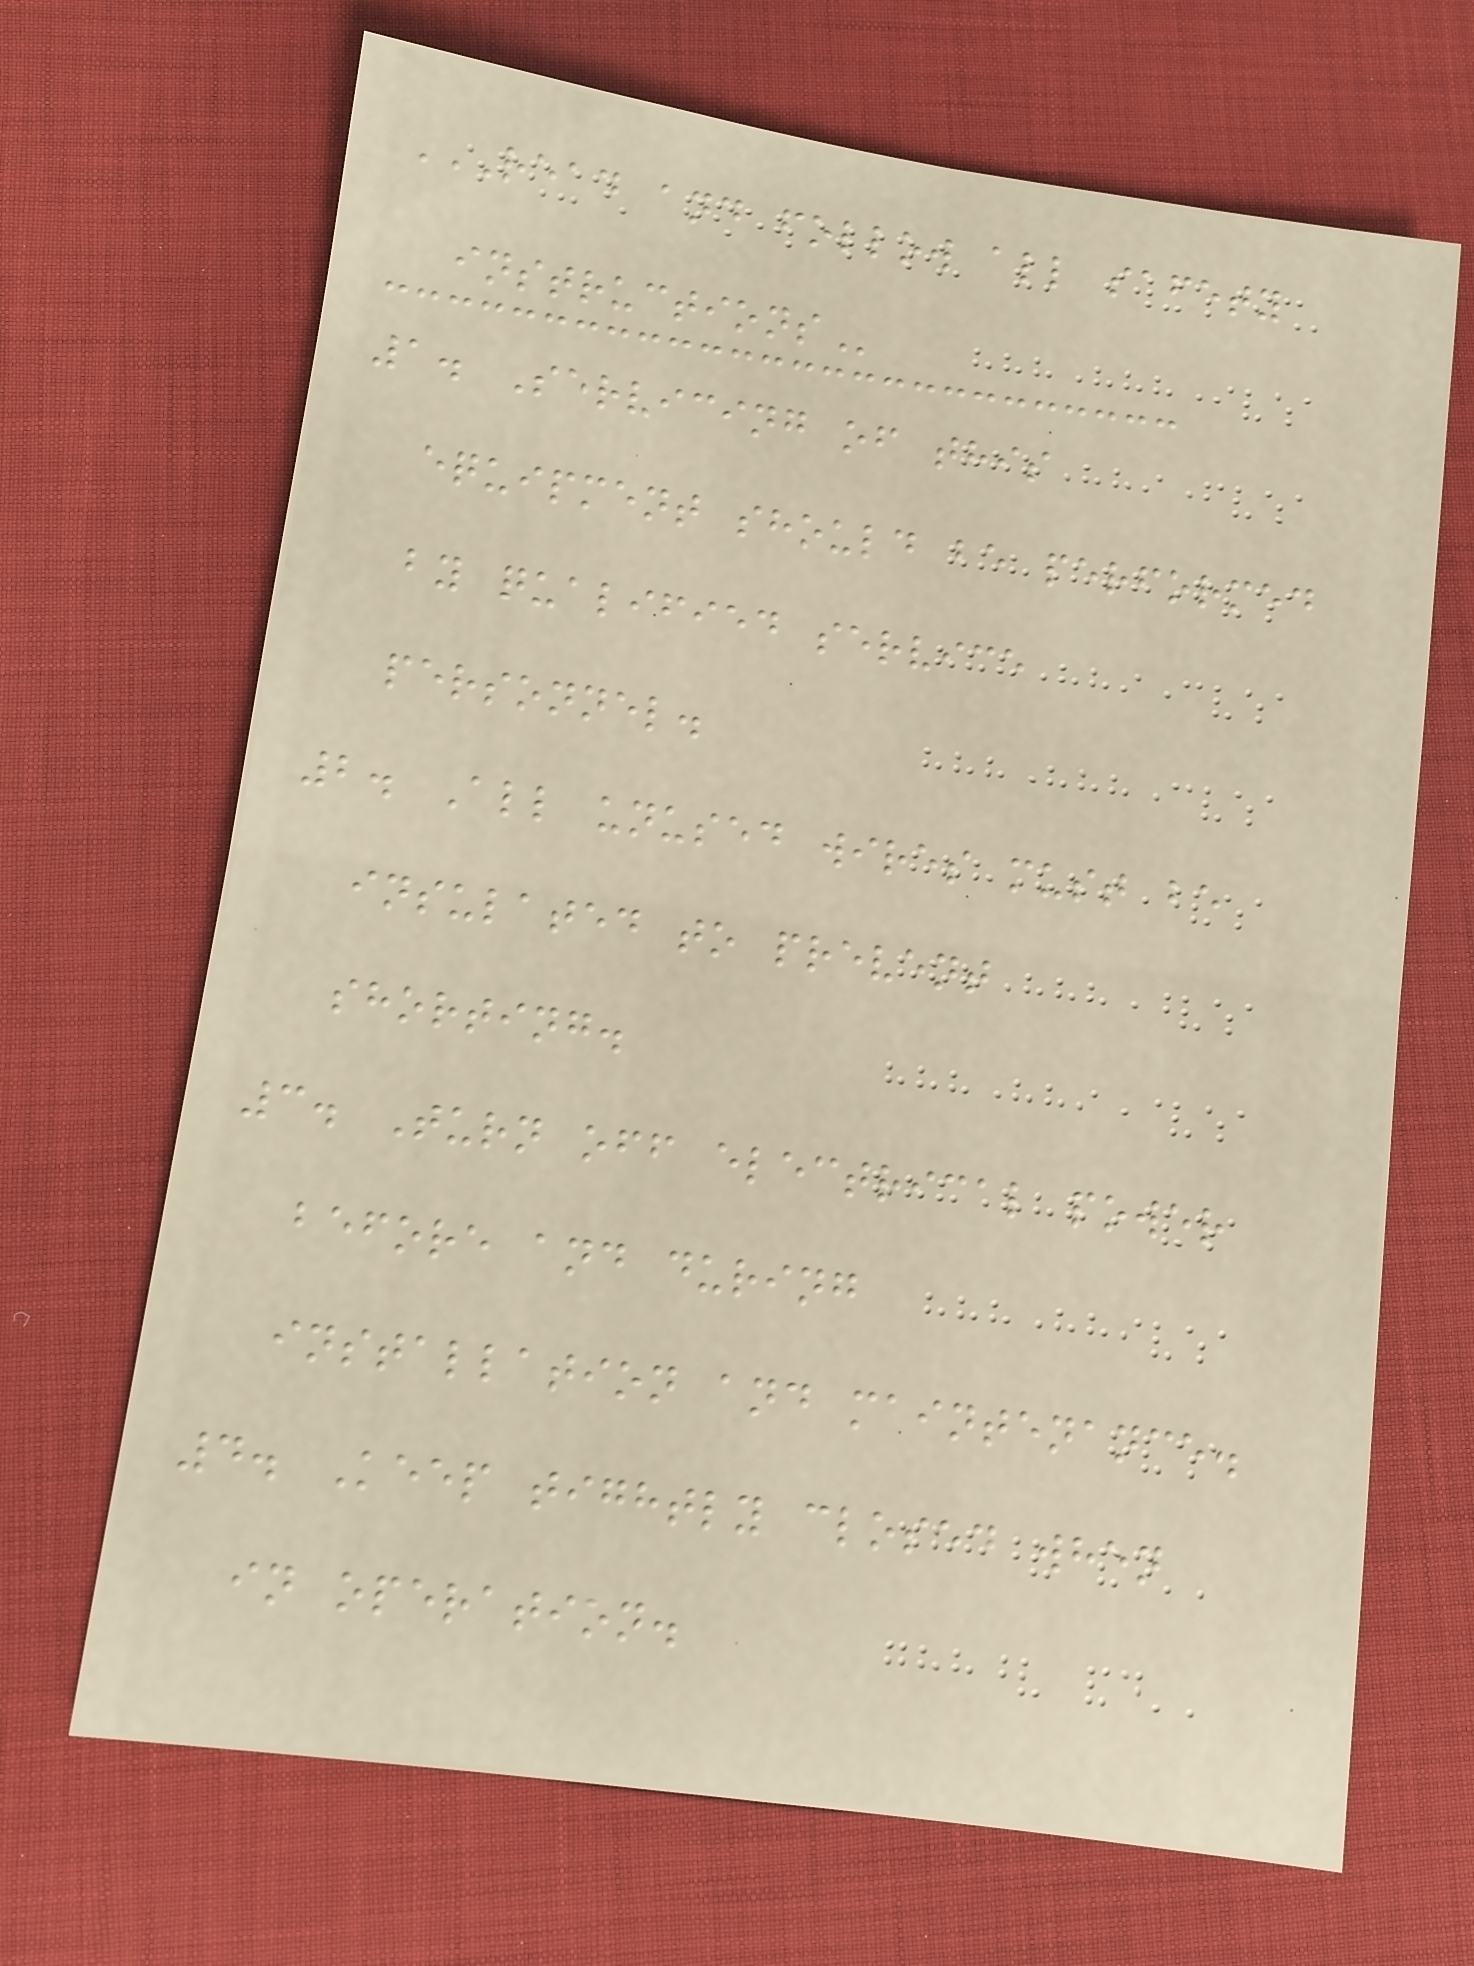READ AND FOLLOW ALL SAFETY
INSTRUCTIONS
1. Servicing of this
equipment should be performed
by qualified service
personnel.
2. All unused wires must be
insulated to prevent
shorting.
3. Turn off electrical power
before and during
installation and maintenance.
4. Keep tightly closed when
in operation.
